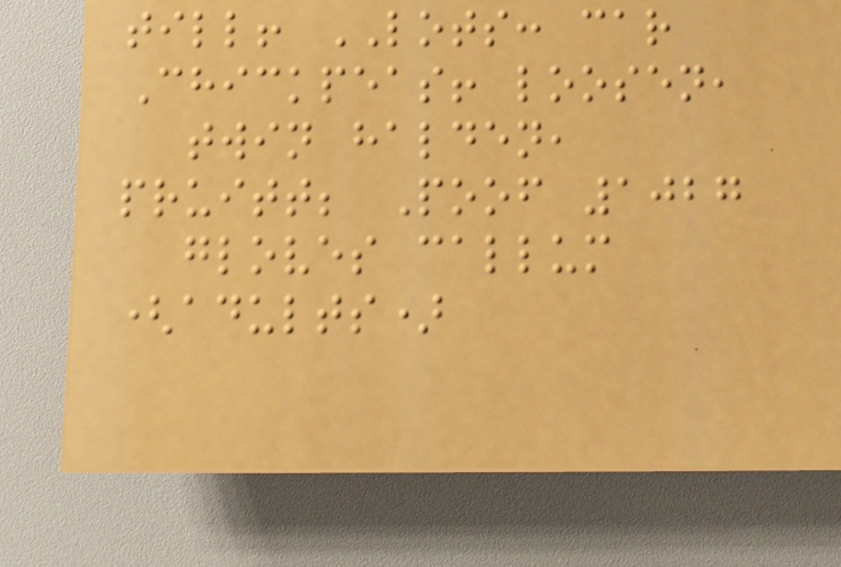till! LOTS: car
Chickpeas! loosen,
twin halden,
pruitt; Poof 1027
gloves callum
(adults)
